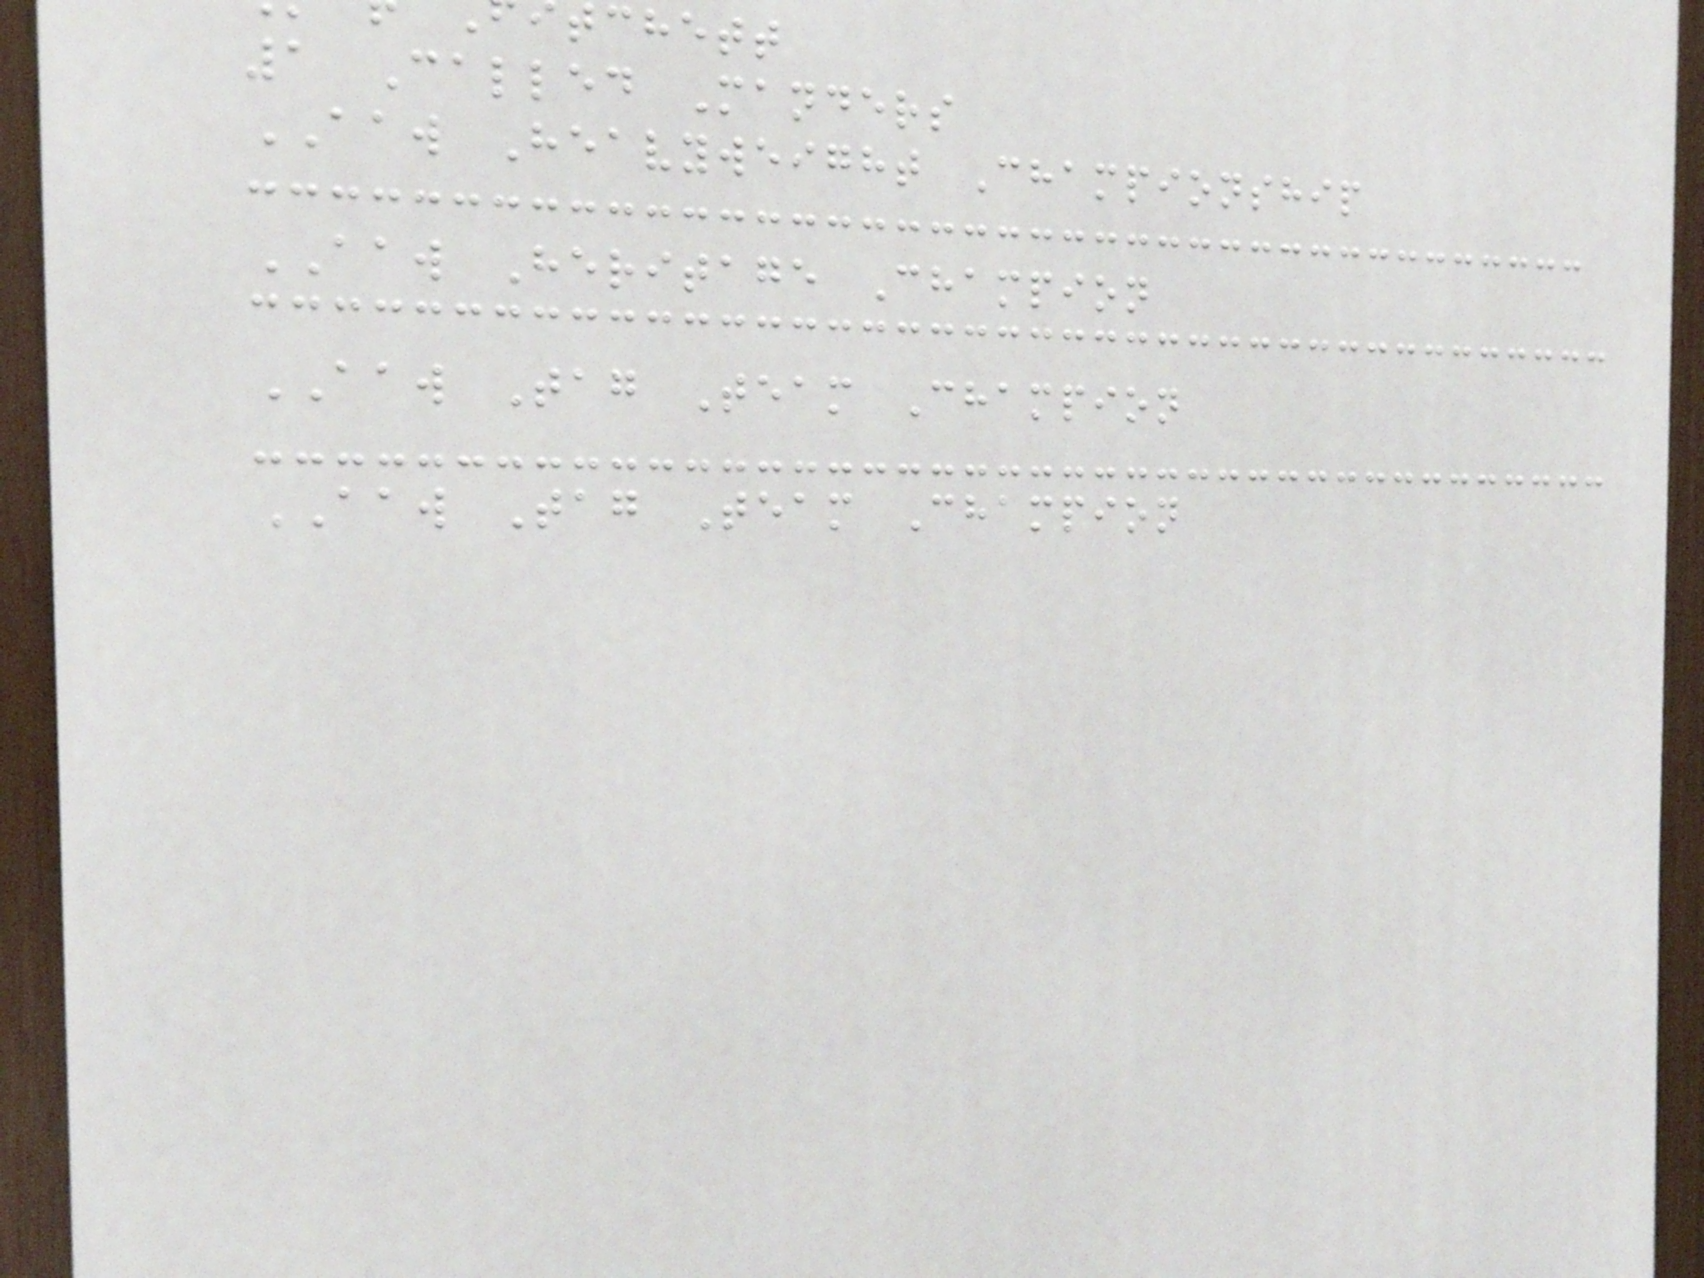tchett
1 Called Manders
AAW Heavyweight Championship
AAW Heritage Champion
AAW Tag Team Champion
AAW Tag Team Champion
